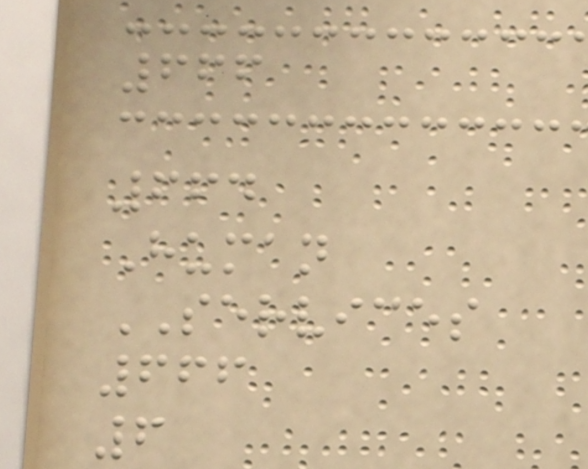666
664
Human
SERVICES
666
6
